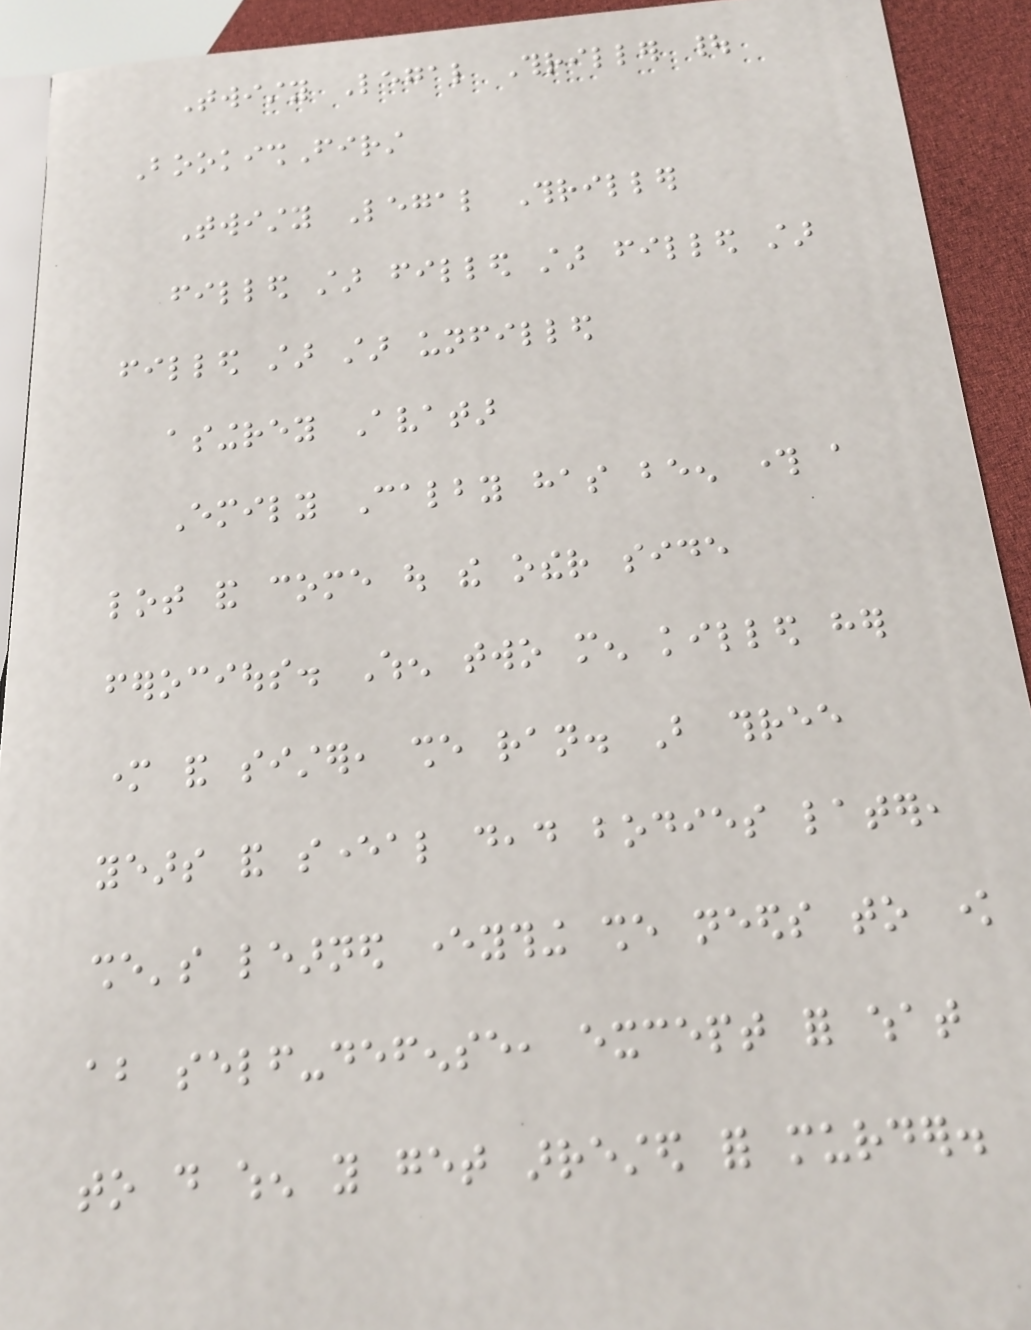Twisty Legal Thriller |
BookishFirst
Twisty Legal Thriller
filled star filled star filled star
filled star star unfilled
asingrey Avatar
Emily Calby has been through a
lot and come out the other side
ferocious. When two men killed her
mother and sister, she ran. But three
years and several dead bodies later,
she's learned everything she needs to know
about self-defense, except for what
to do when you get arrested for murder.
